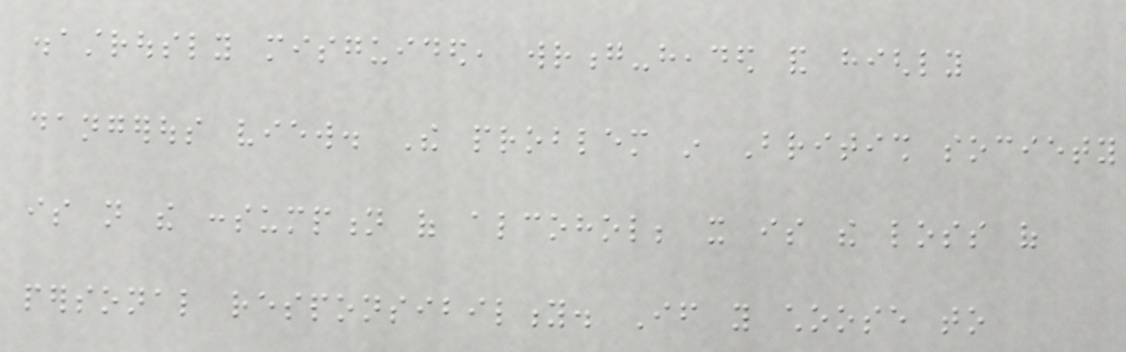disastrously misguided, wrong-headed and highly
dangerous view. The problem in British society
is not the consumption of alcohol; it is the loss of
personal responsibility. If you choose to
